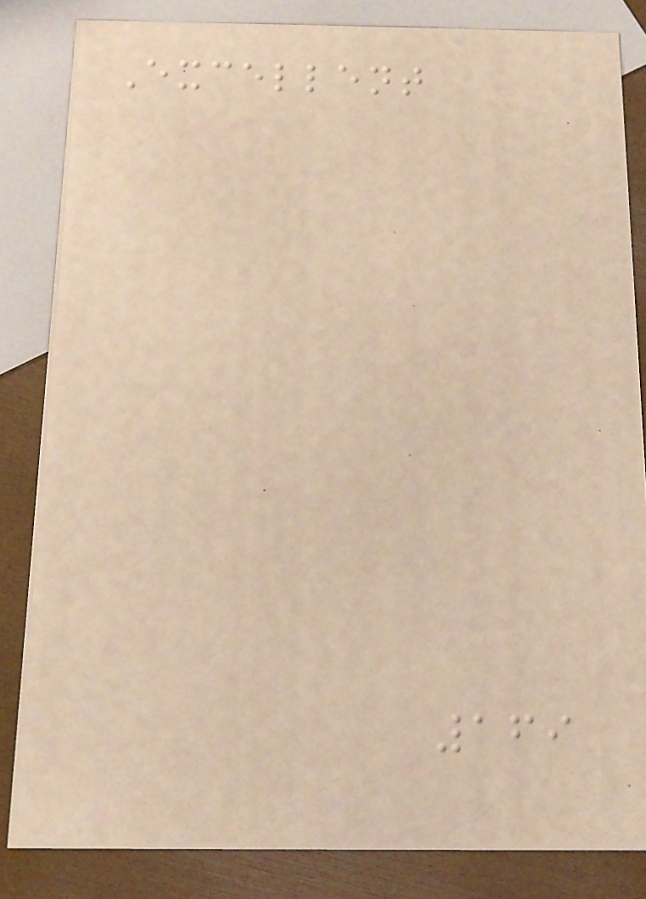Excellent
169
